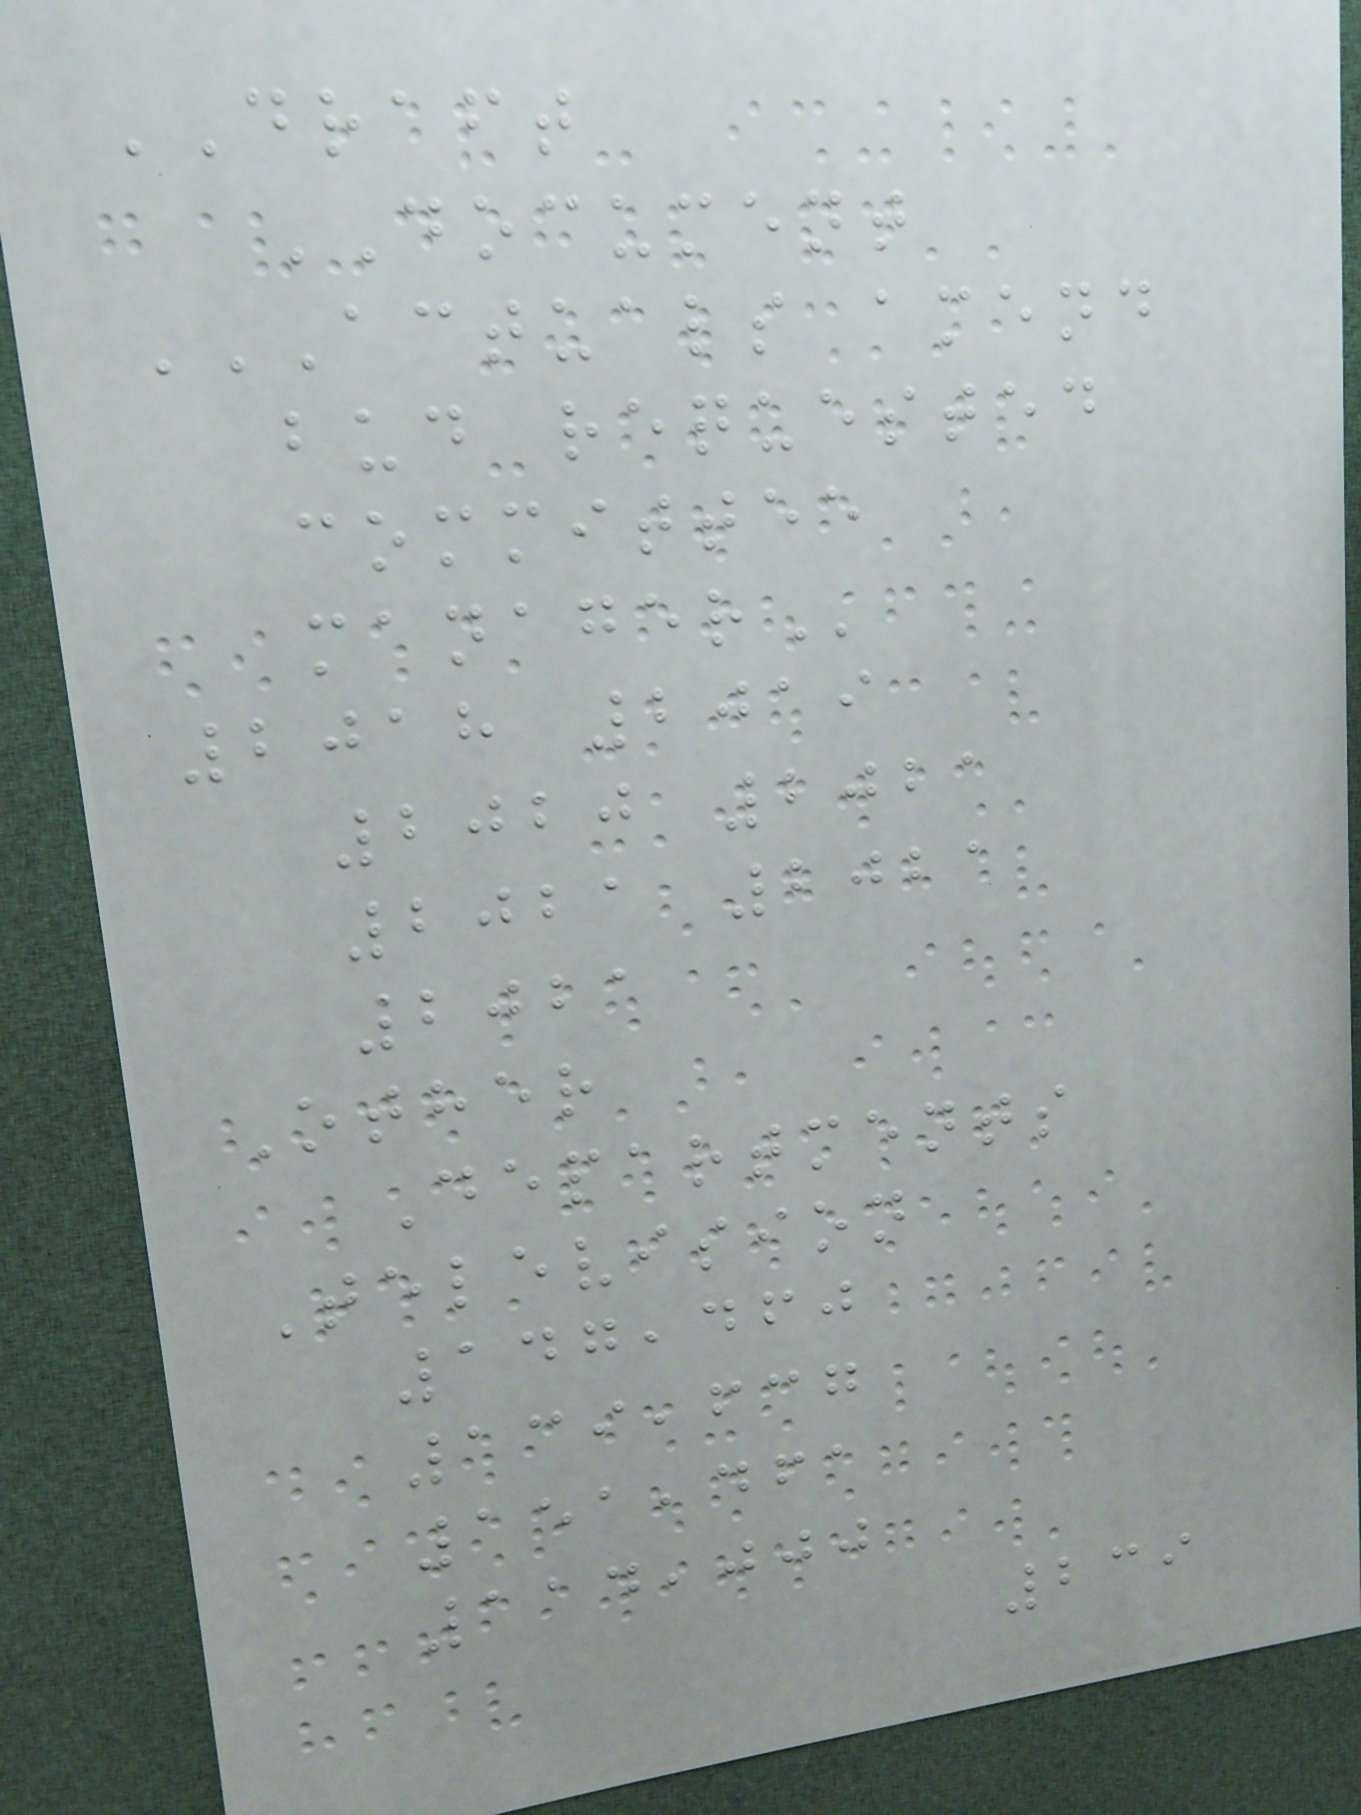DRAFT
DOCUMENT
ACTUALS AMEND
BUD REQUESTED
COMMITTEE
MANAGER
2018 2019
2020 2021
2021 2021
2021
Other
Departments
Television
147,460
139,637
151,461
114,000
239
